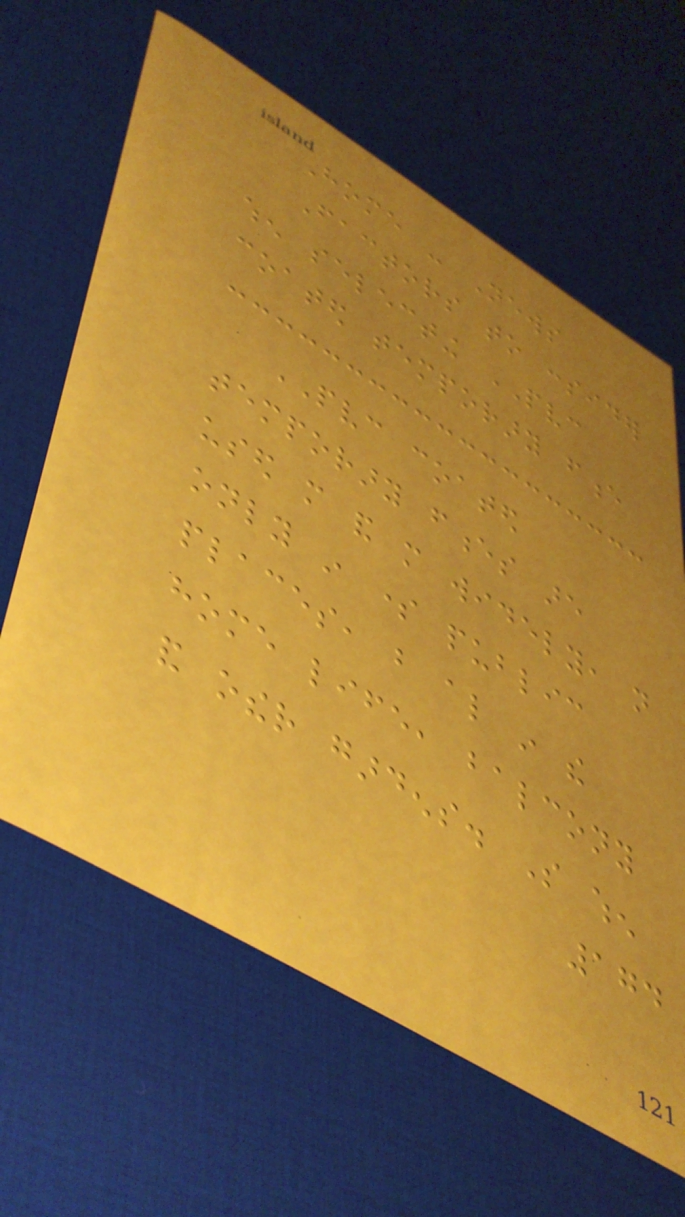Home - News
Factors to consider
when selecting PVC
coated temporary fence
PVC coated
temporary fences are
used more and more widely, not
only in some public
places, but also in the
home life, balcony
and other gardens. So when
174
